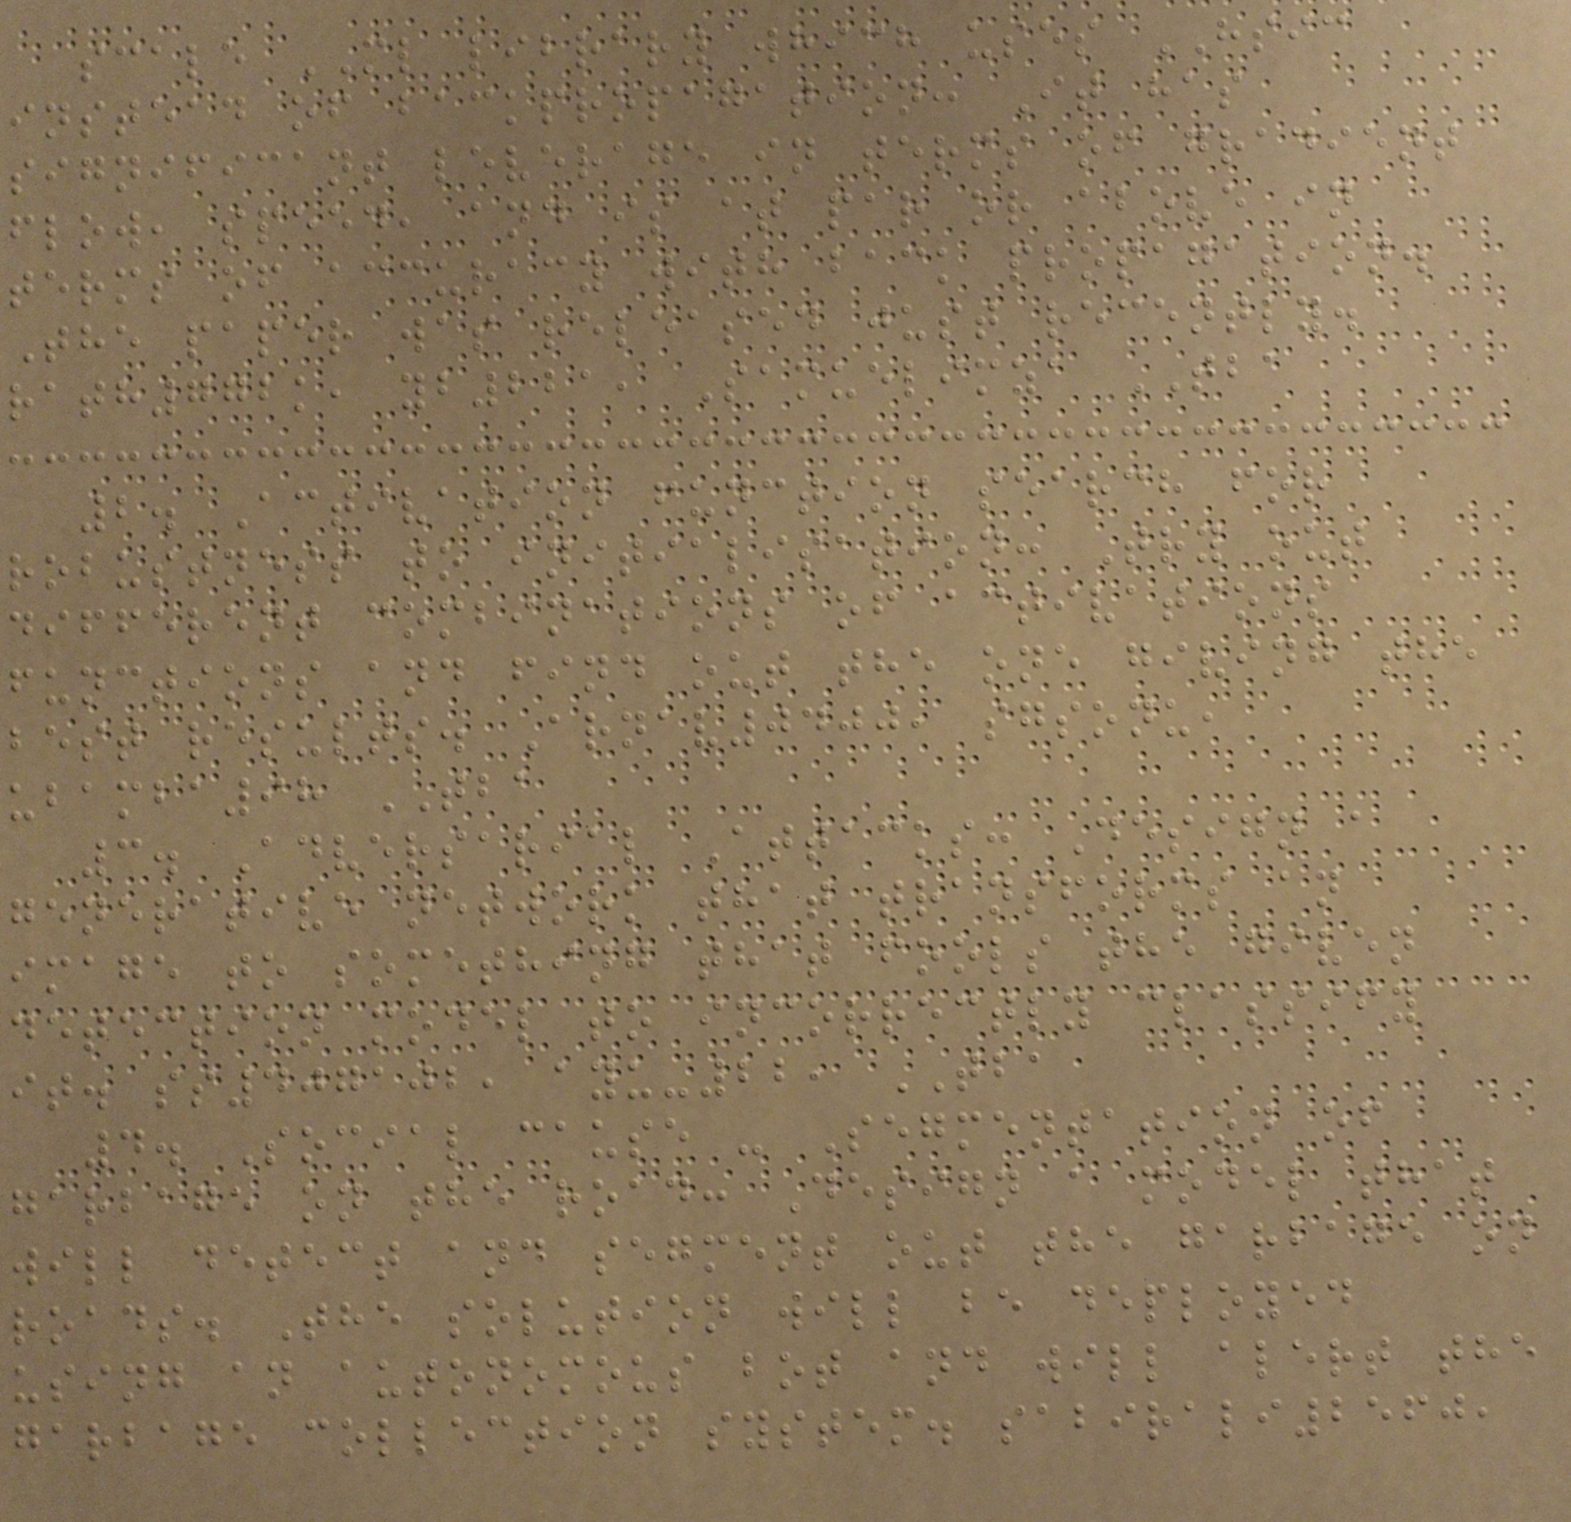scale ML library which uses HSIC
instead of backpropagation: It has
significant leverage in terms of gradient
flow, speed, and is at par or above in
terms of accuracy with back propagation.
The paper was released just recently.
rath772k, yb221, Samuelimza TBA
2. Activation function search for
robustness to initialisation: Try out
different combinations of activations
functions and find out the one giving the
best results. Arnav0400, sgsonu,
ubamba98 TBA
3. Adversarial Attacks: Design a
generative network that transforms an
image to something that fools the given
detection model to incorrectly classify
it. ss407102, ayu-22, TBA
4. Social cause - Segmentation of
garbage on the road: Design a model that
will detect and segment out the garbage on
roads. The solution will be deployed
using an autonomous bot and will alert the
garbage collection system. sabirali2560,
